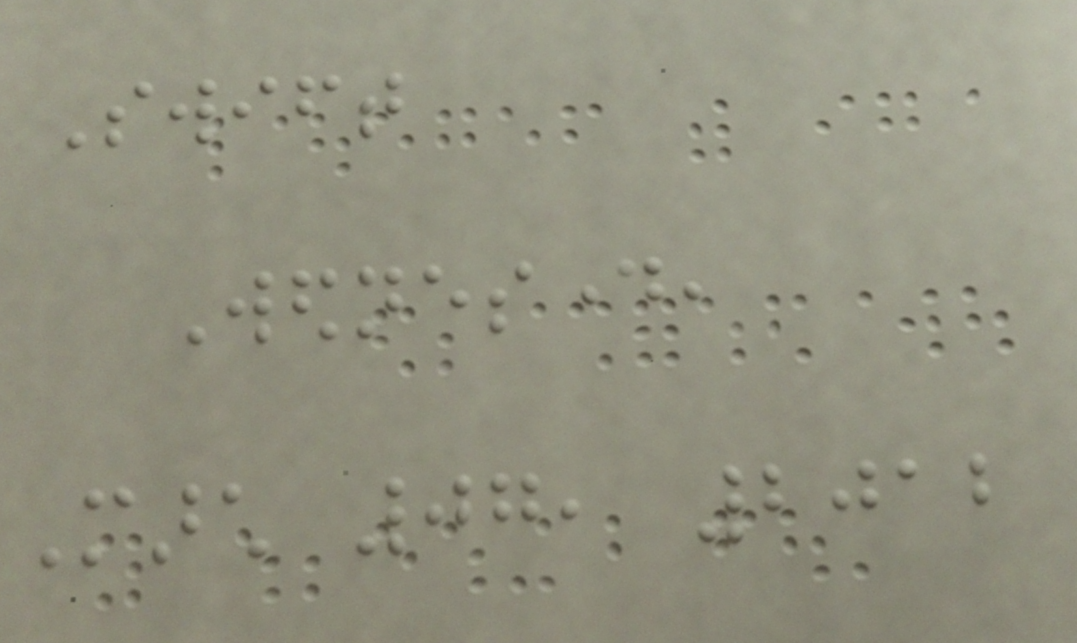Swift
Wednesday,
March 07, 2012
